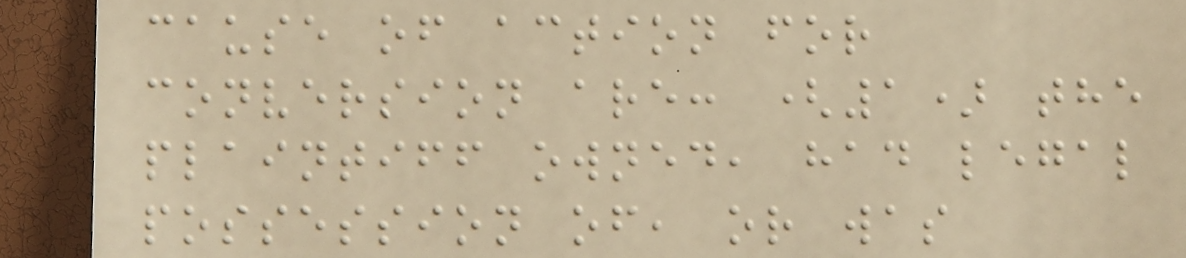cause of action for
conversion are: (1) the
plaintiff owned, had legal
possession of, or was
